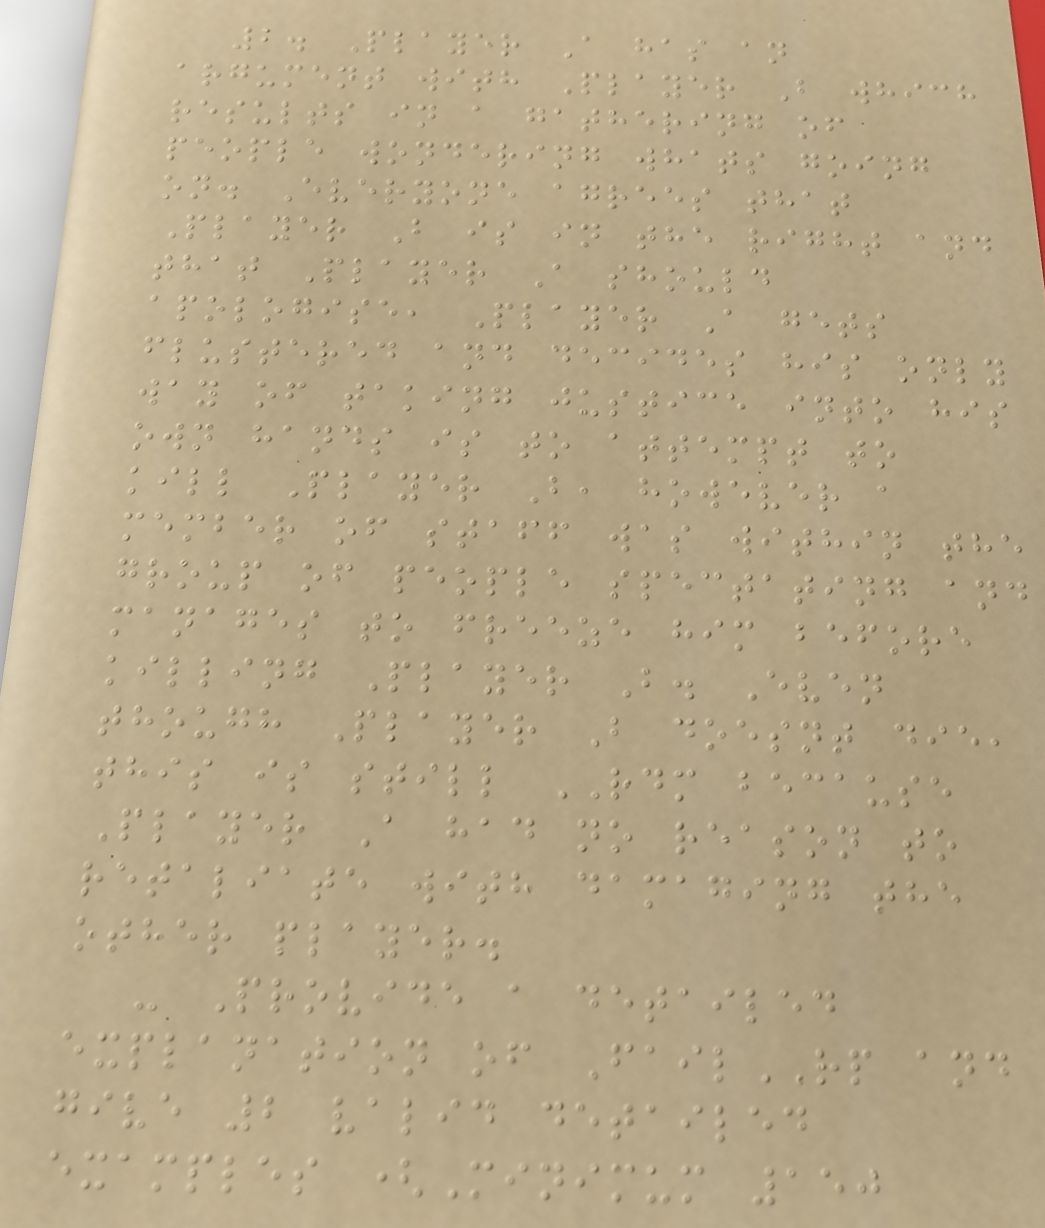2. Player A has an
argument with Player B which
results in a gathering of
people wondering whats going
on. Everyone agrees that
Player B is in the right and
that Player A should
apologise, Player A gets
flustered and decides his only
way of taking justice into his
own hands is to attempt to
kill Player B, however a
member of staff was within the
group of people spectating and
manages to freeze him before
killing Player B. Even
though Player B doesnt die,
this is still RDM because
Player A had no reason to
retaliate with damaging the
other player.
- Provide a detailed
explanation of FailRP and
give 2 valid detailed
examples (Minimum 150
